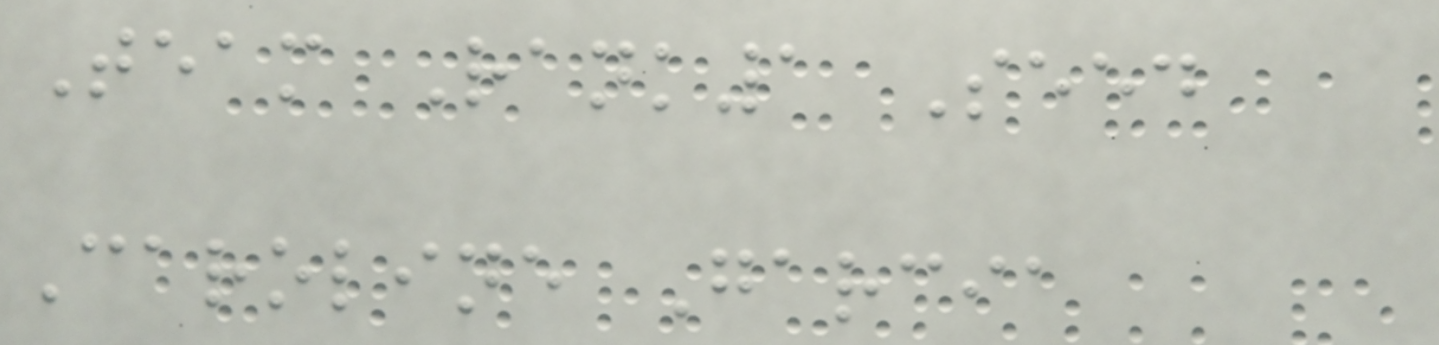Team Rank1 Seed
Caroline Garcia
